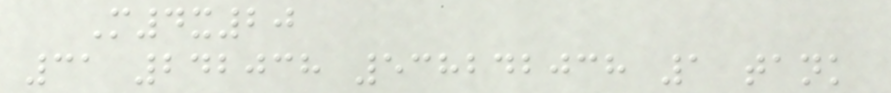M4x20
31 242038 538242038 1 tank
